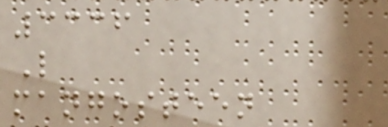3336
L
mangosteen
